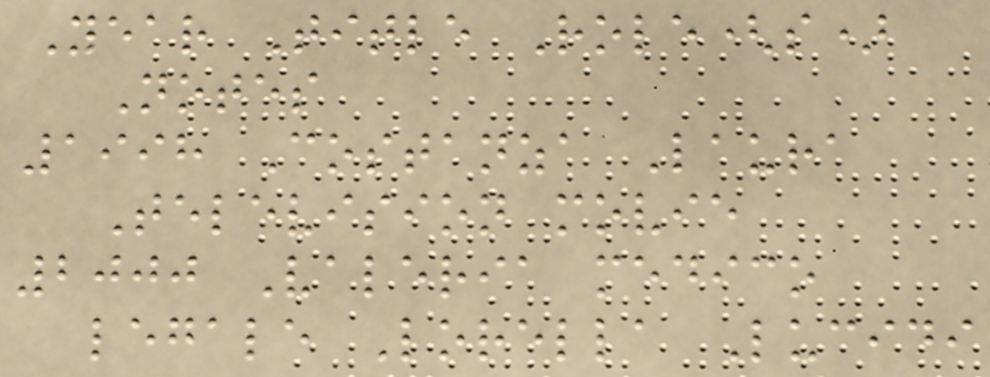Year Title Role(s)
Notes
1998 Costanza Laura
Television movie
2000 Valeria medico
legale Lorella Lucidi
